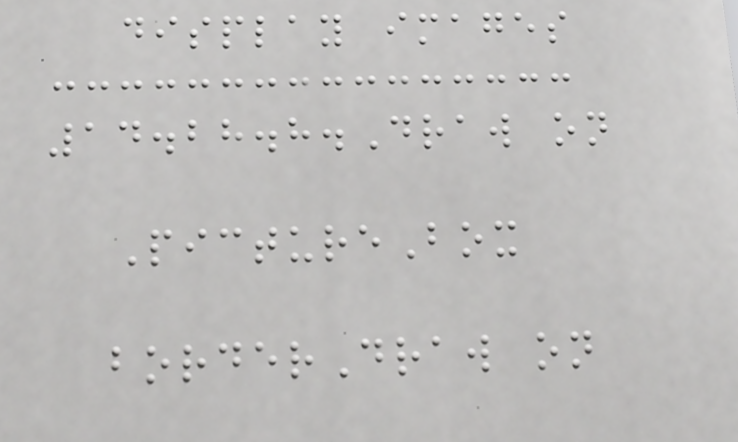display images
14.28.8.Draw on
PictureBox
borderDraw on
